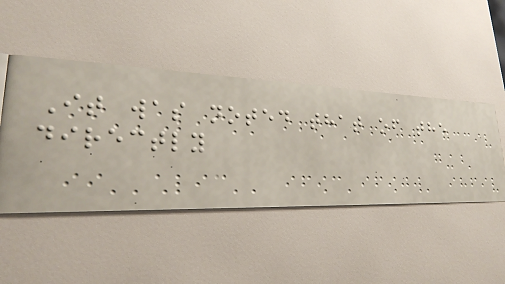It was noted that of the
directly
